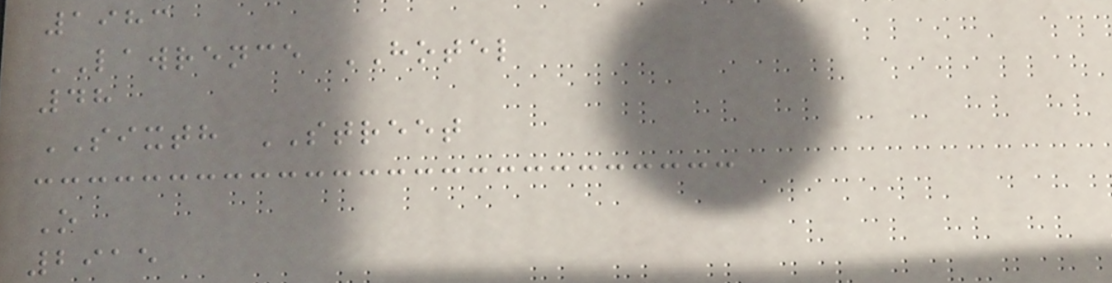1983
LAWRENCE HOTEL
48
SIXTH STREET
O
2915
